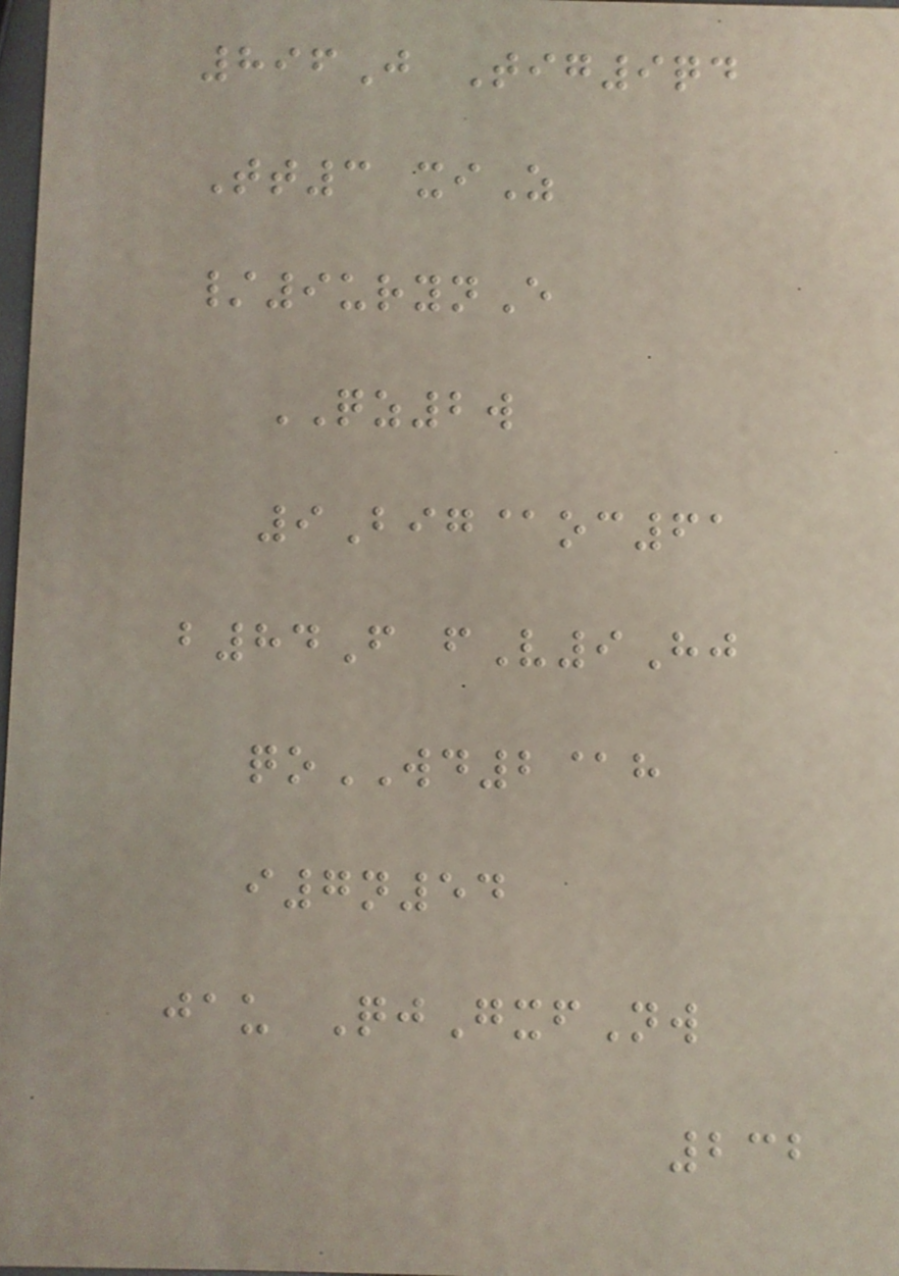896J Tig9qd
Tt3 xiZ
/9urynE
QZ2w
9Big@oc61
b84F fV9Hj
qoWD2@h
i7n54
jau QjGxfNw
232
